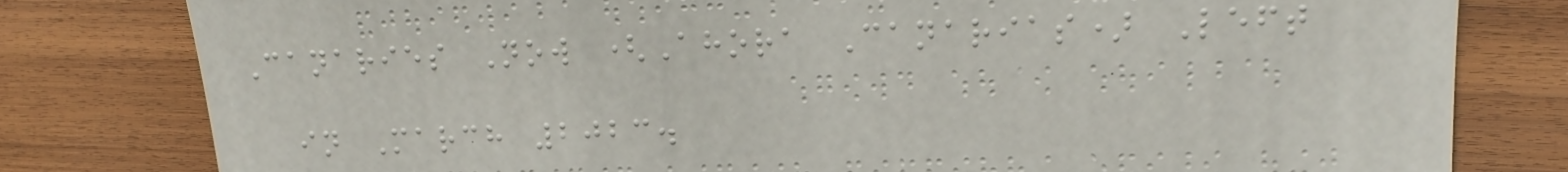Canaries Now (Ahora Canarias) Left
in March 2023.
